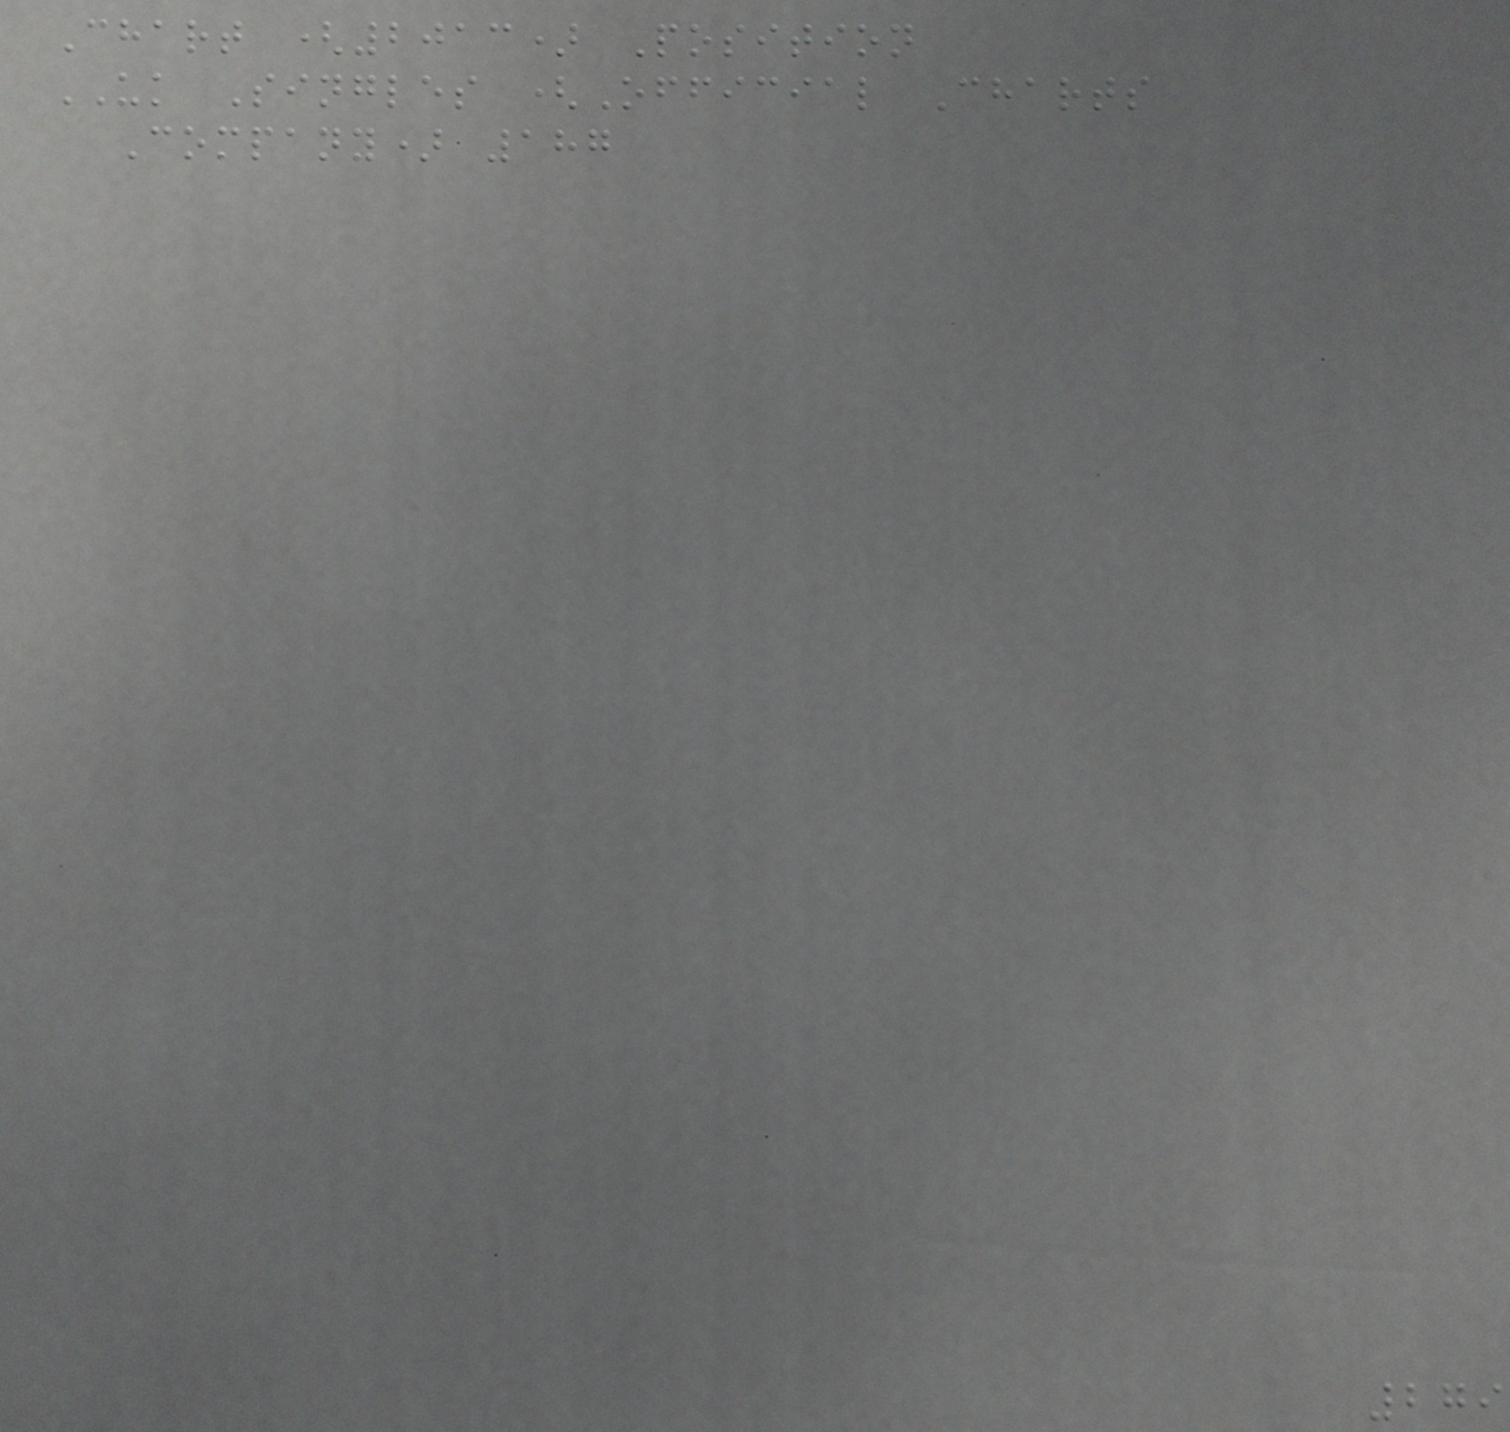Chart (2013) Position
UK Singles (Official Charts
Company) 187
279
